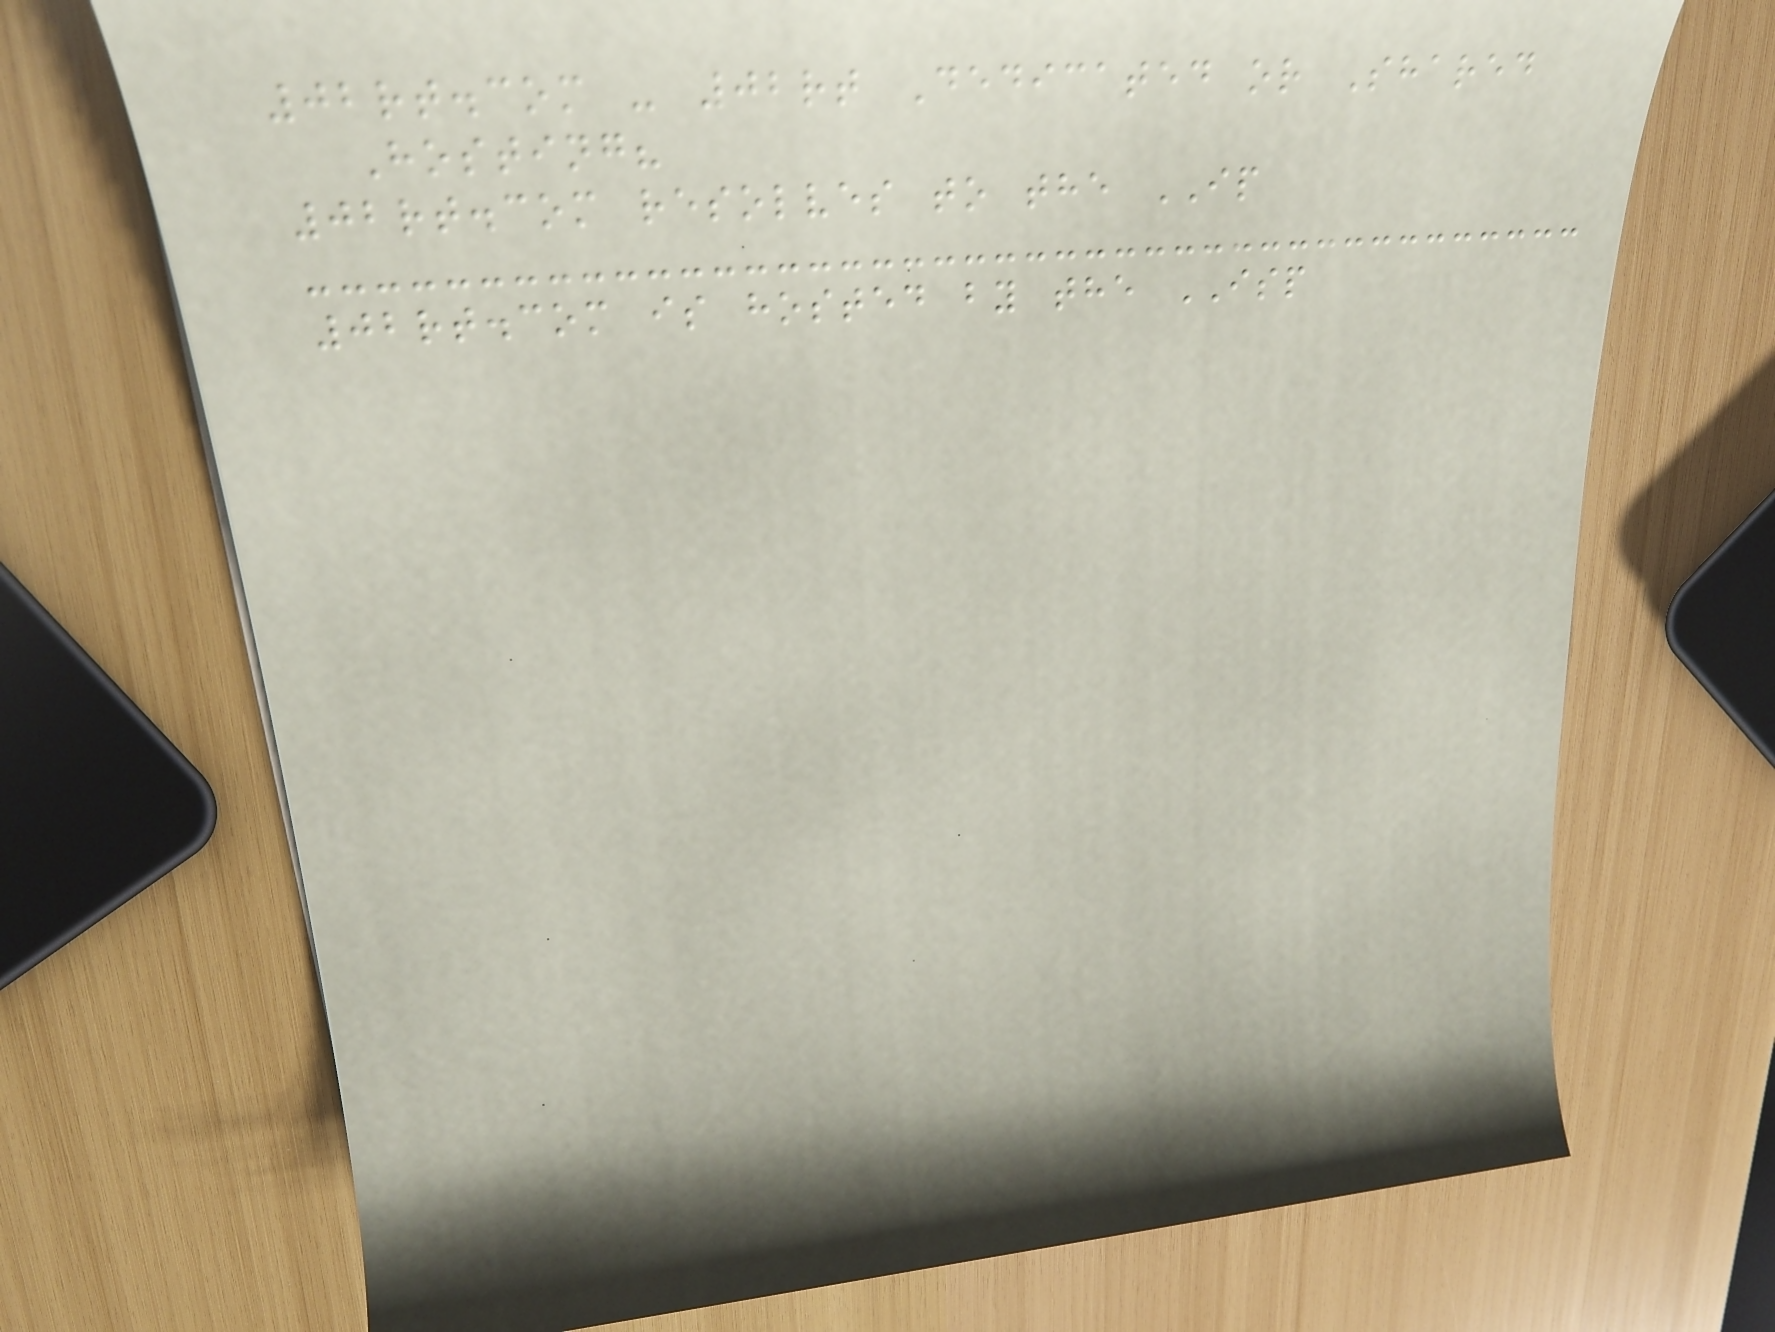02rt.com - 02rt Dedicated or Shared
Hosting?
02rt.com resolves to the IP
02rt.com is hosted by the ISP
